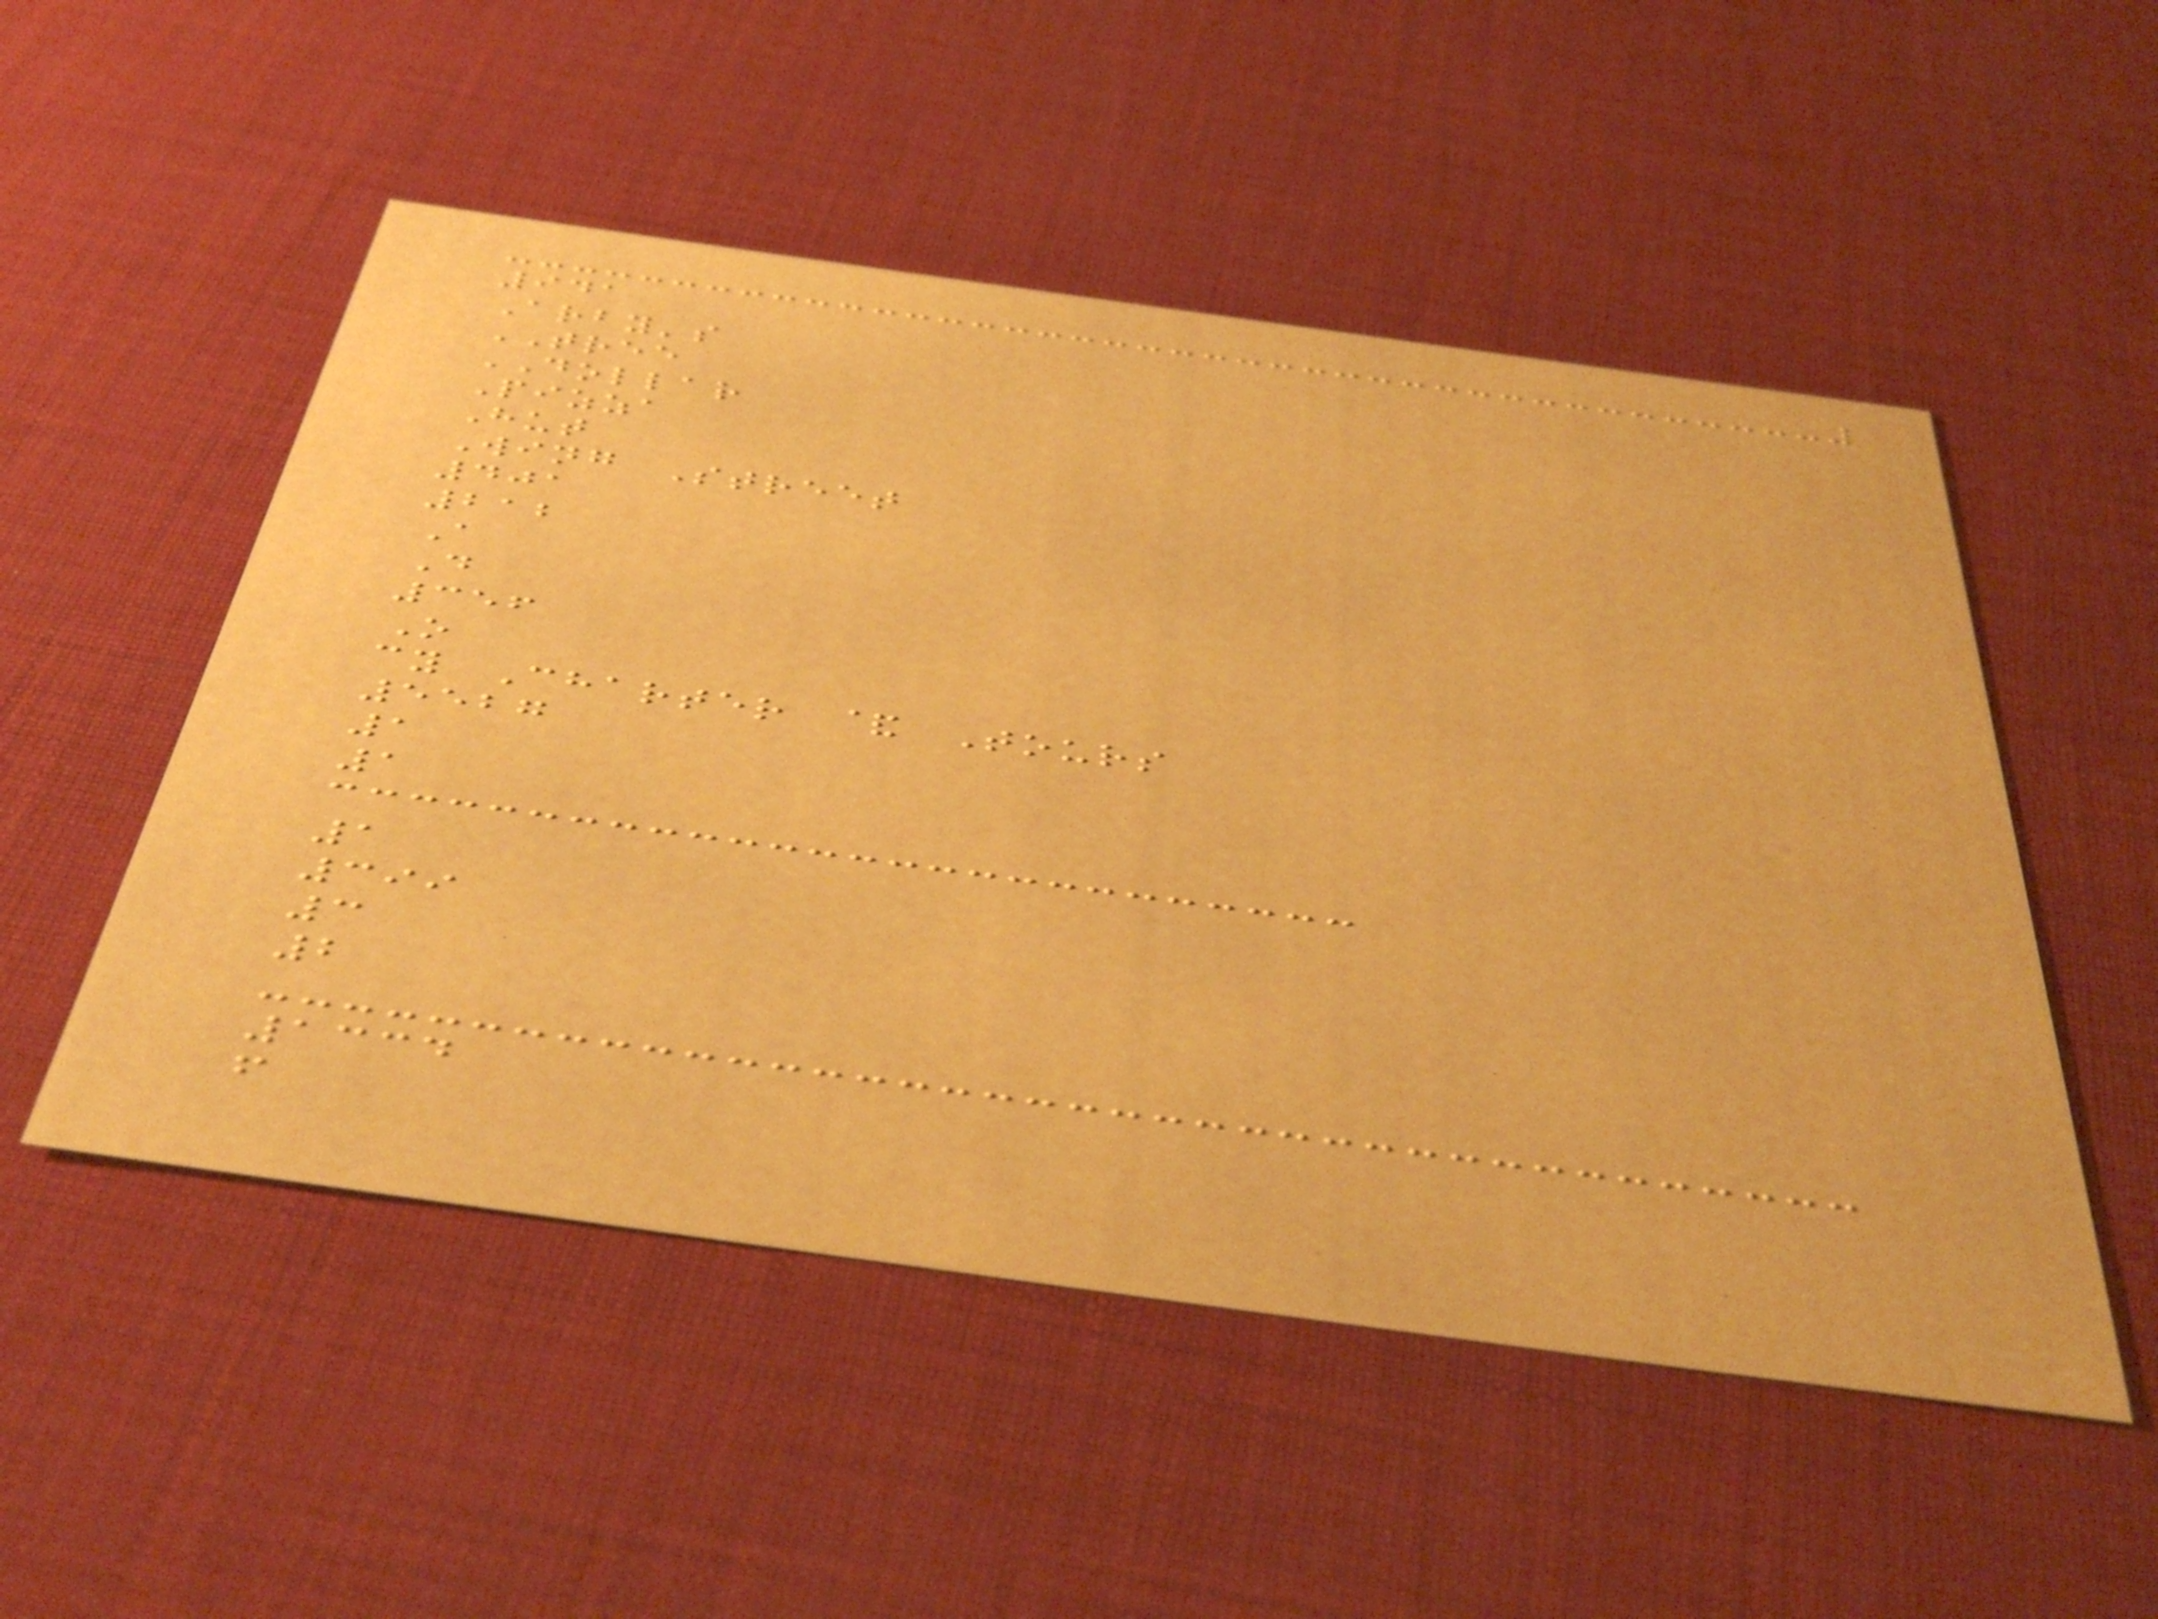941
Arby's
TREE
DOLLAR
Pizza
Hut
Wing Street
401
212
A
D
356
O
cy Charter & Tours
5527
1
1
1
399
3
2
1334
f
